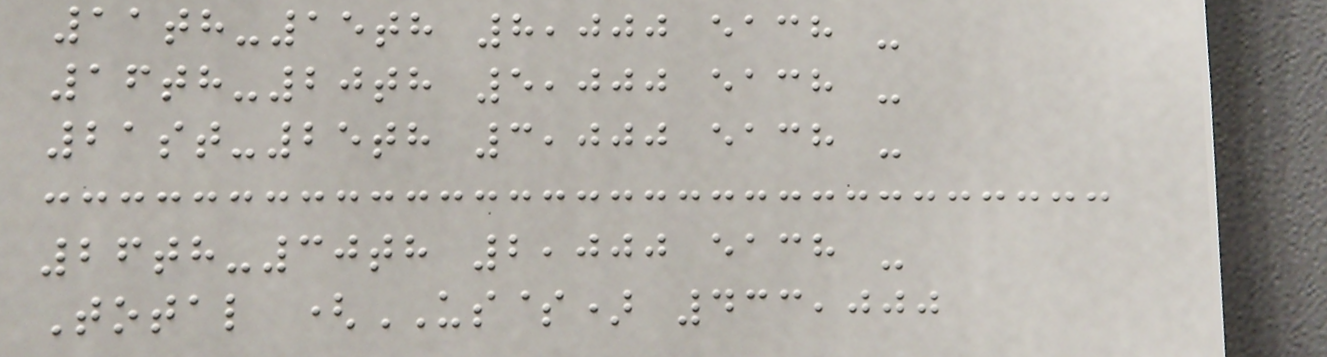11th-15th 8,000 each -
16th-20th 5,000 each -
21st-25th 3,000 each -
26th-30th 2,000 each -
Total (US$) 433,000
